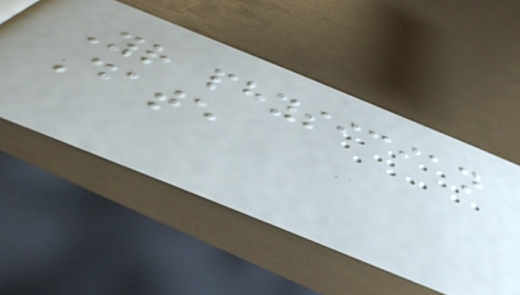Your physician
Date
